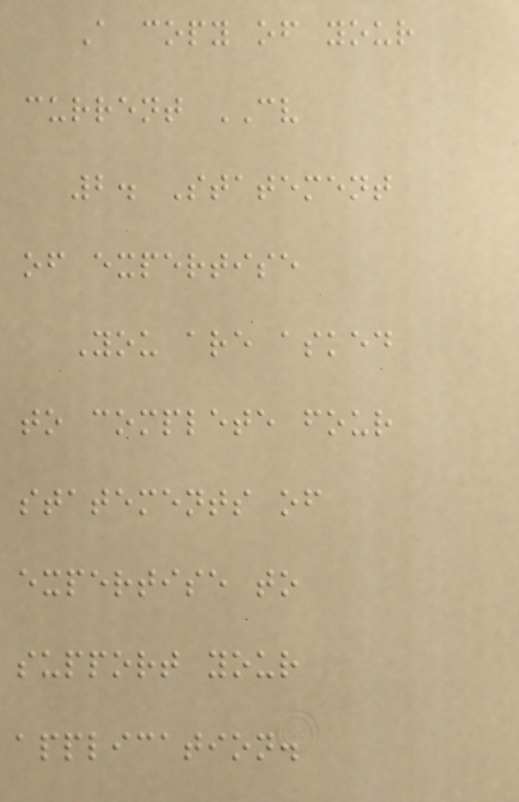A copy of your
current CV
2. Statement
of expertise
You are asked
to complete four
statements of
expertise to
support your
application.
